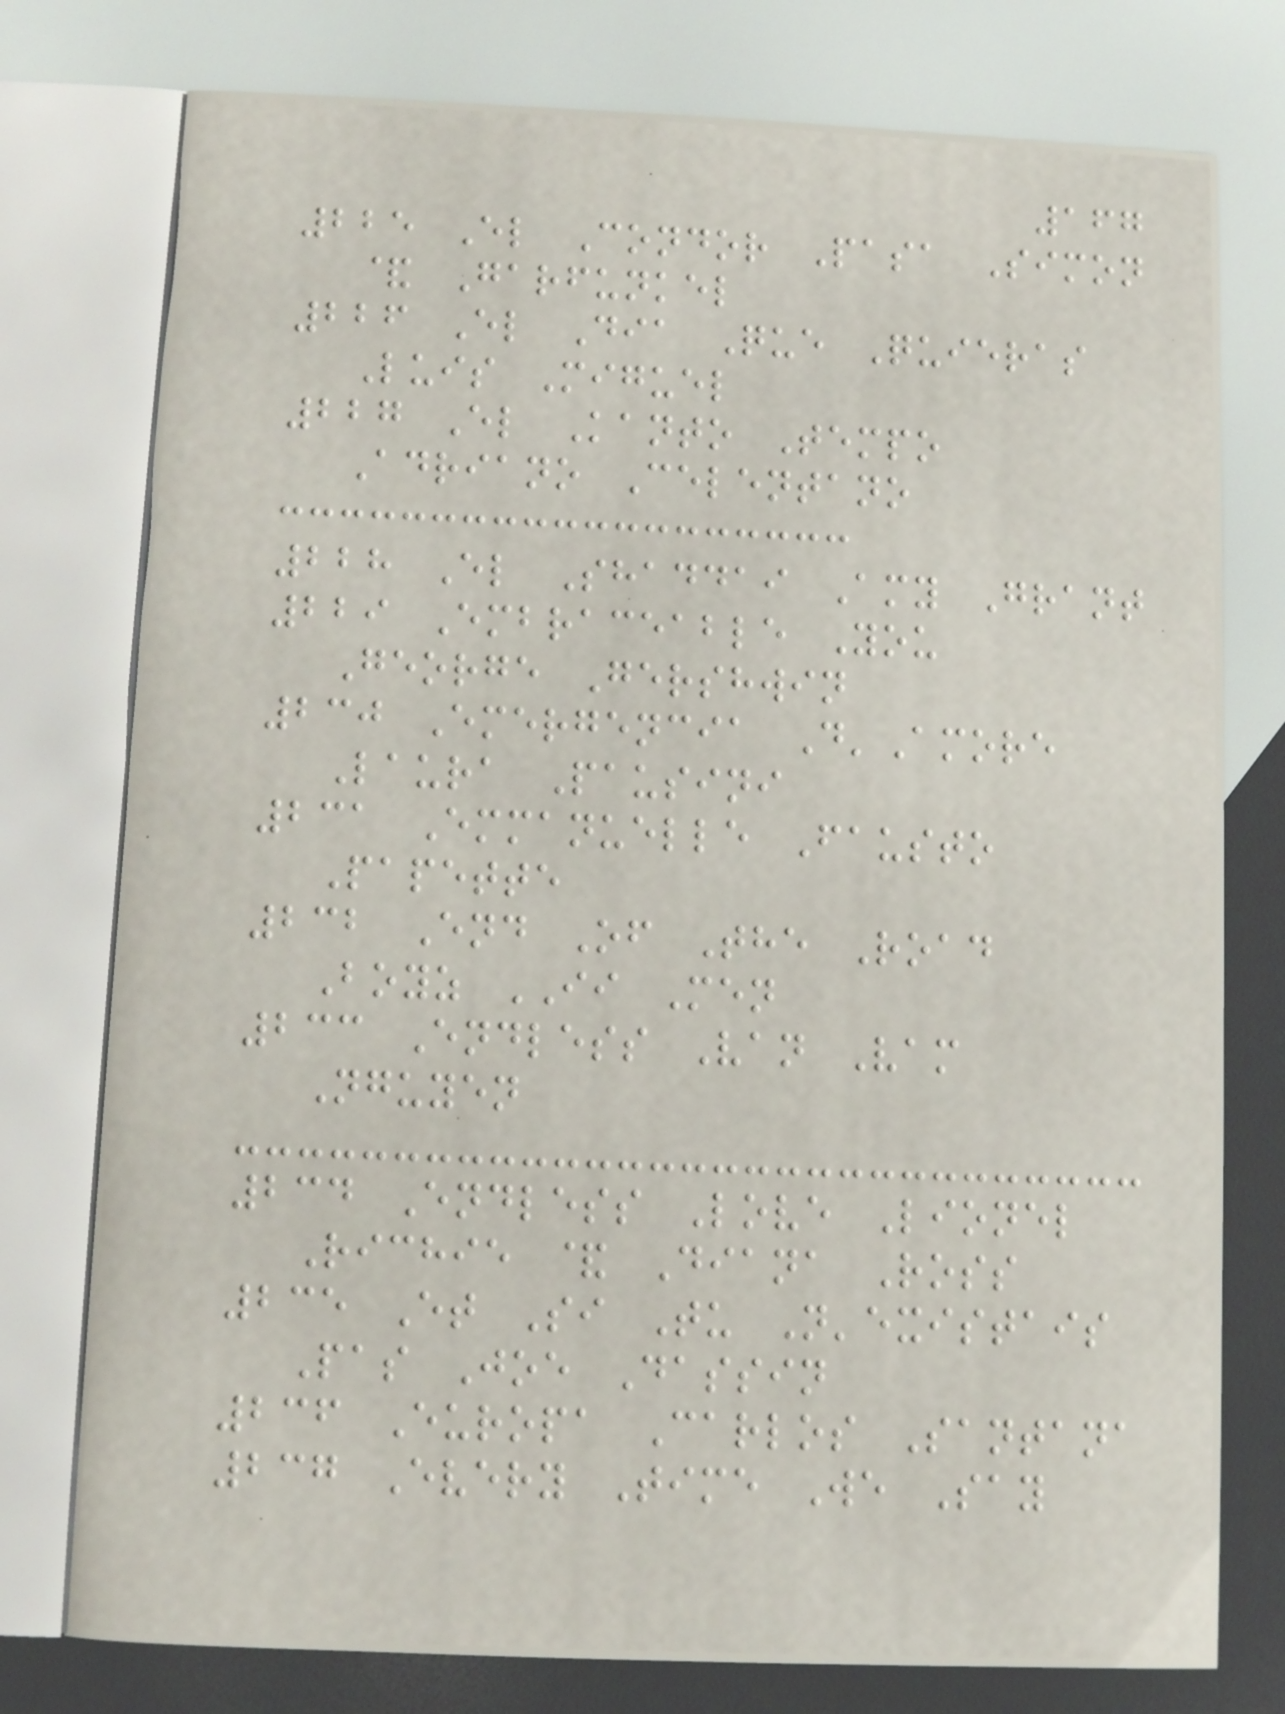167
225 El Condor Pasa Simon
& Garfunkel
226 El Dia Que Quieras
Luis Miguel
227 El Kanto Tempo
Adriano Celentano
228 El Shaddai Amy Grant
229 Embraceable You
George Gershwin
230 Emergencia D'Amore
Laura Pausini
231 Emmanuelle Fausto
Papette
232 End Of The Road
Boyz II Men
233 Endless Van Vam
Nguyen
234 Endless Love Lionel
Richie & Diana Ross
235 Et Si Tu N'existais
Pas Joe Dassin
236 Europa Carlos Santana
237 Every Time We Say
